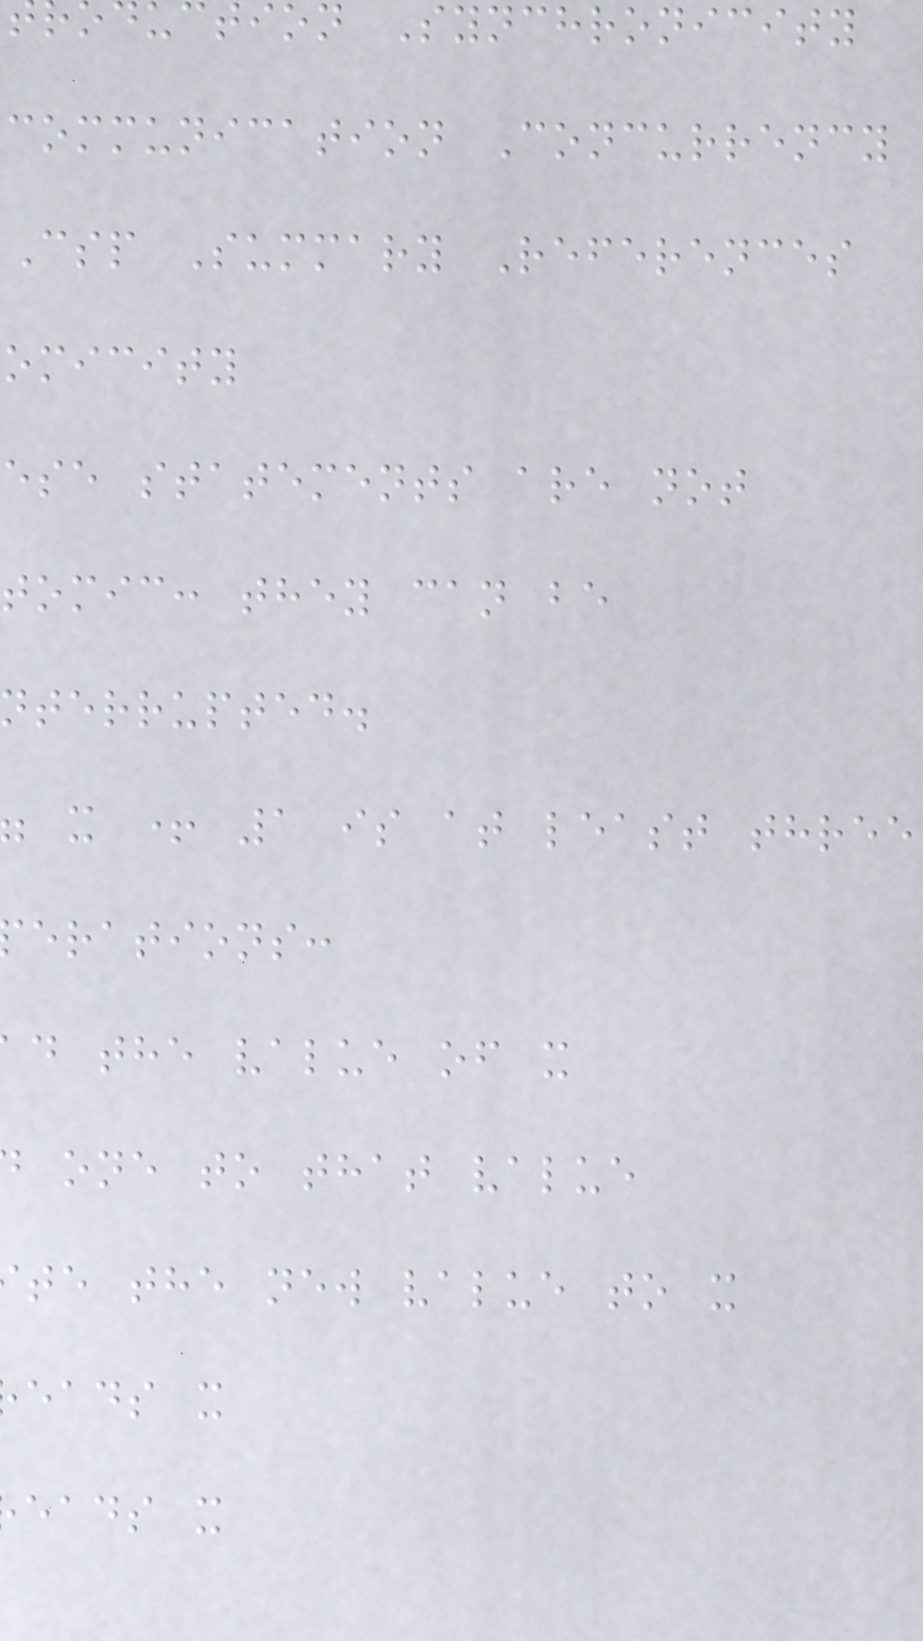tion Synchronicity
communication Concurrency
csp Summary References
omicity
ese statements are not
tomic: they can be
nterrupted.
x + 1 is at least three
erations:
d the value of x
one to that value
te the new value to x
eads x
eads x
